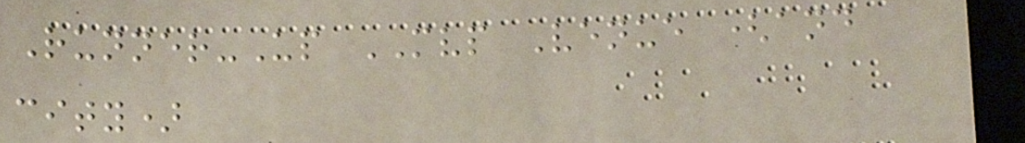Runner-Up MVP Venue (and
city)
